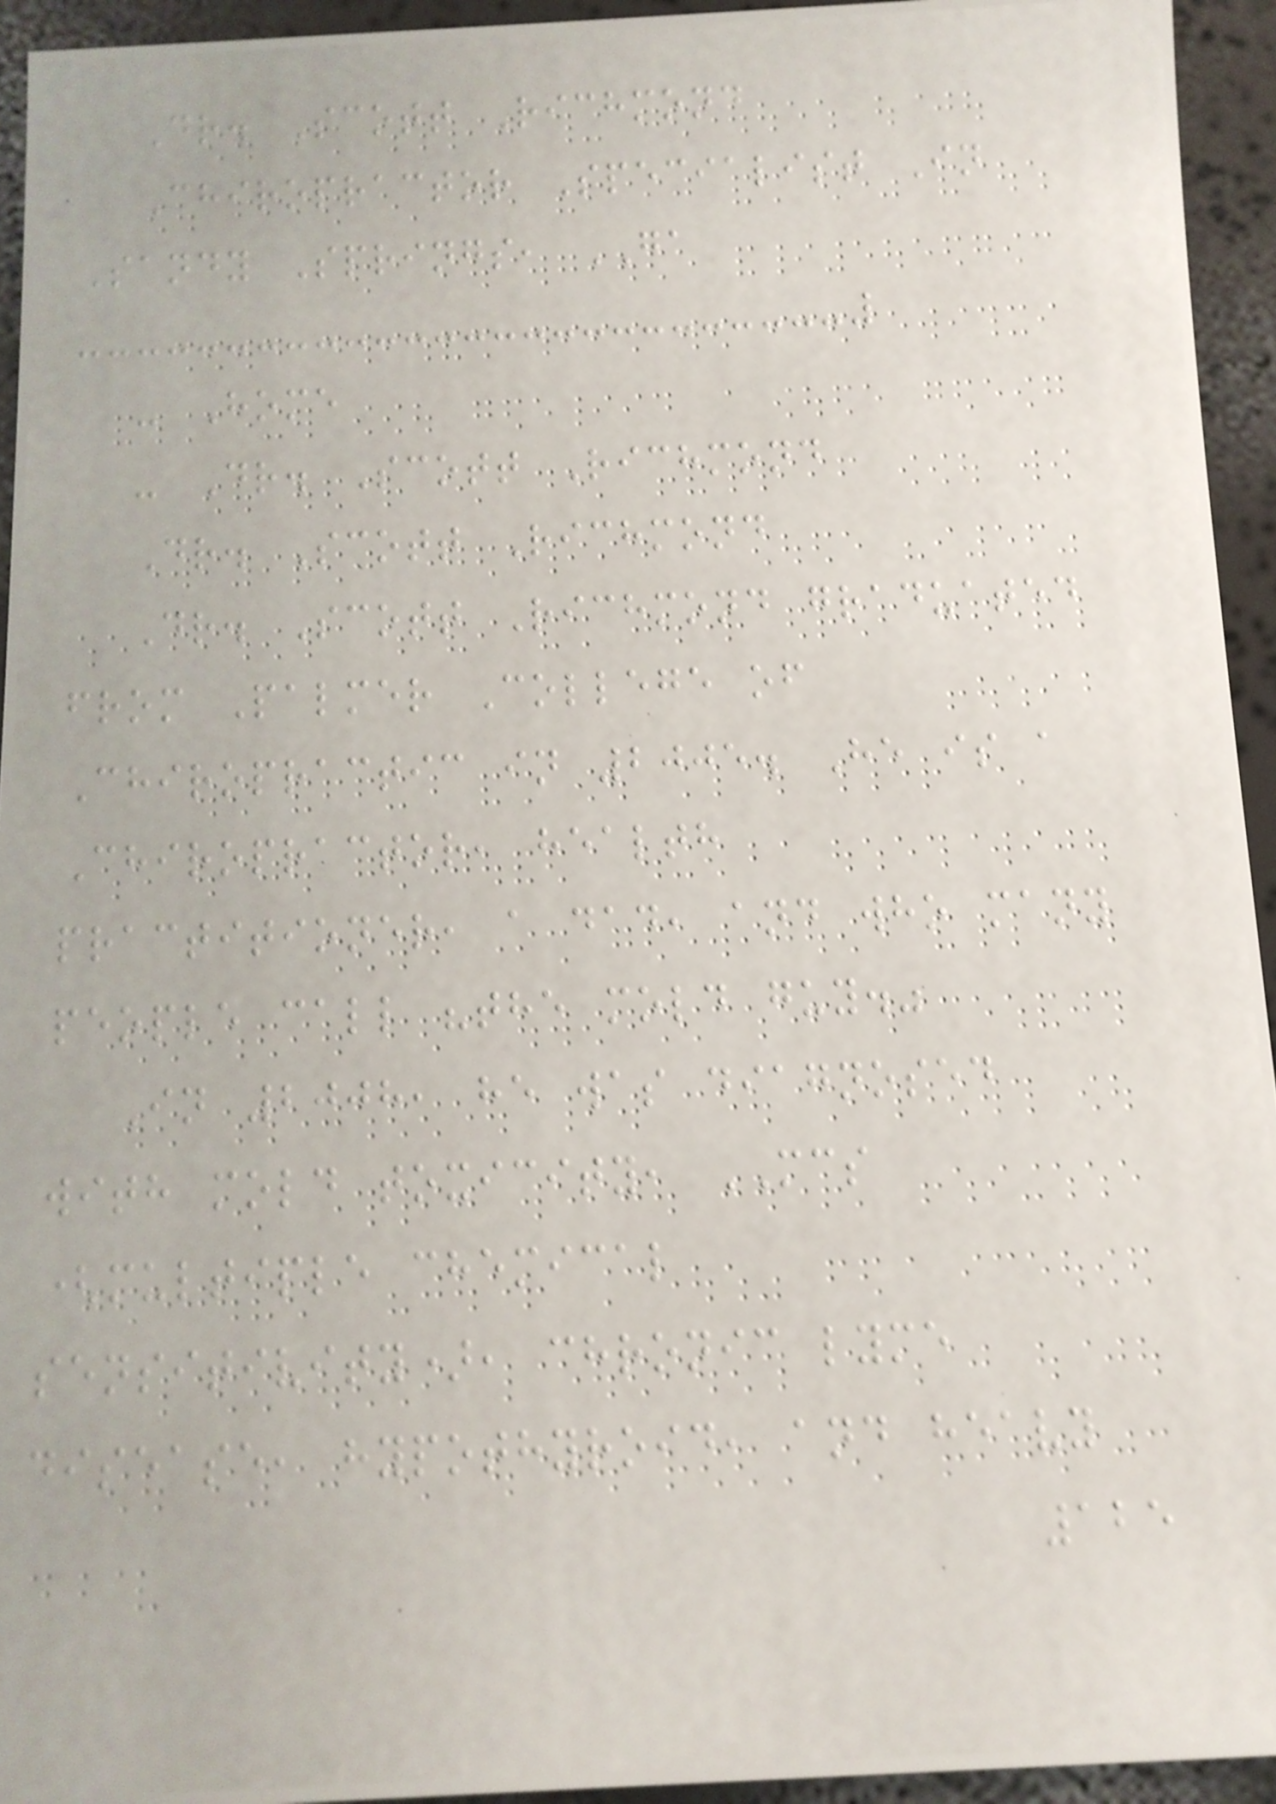Dr. Scott Richmond
Chiropractor Specialist In
Sandy Springs, GA
- Home
- Dr. Scott Richmond
Dr. Scott Richmond
Dr. Scott Richmond graduated
from Palmer College of
Chiropractic in 2005. He is a
Chiropractor, health
practitioner, a dad, and who many
people call "the mold guy."
In 2008, he was diagnosed
with mold toxicity, MCS
(multiple chemical
sensitivity), chronic lyme
disease, hypothyroid, and heavy
125
